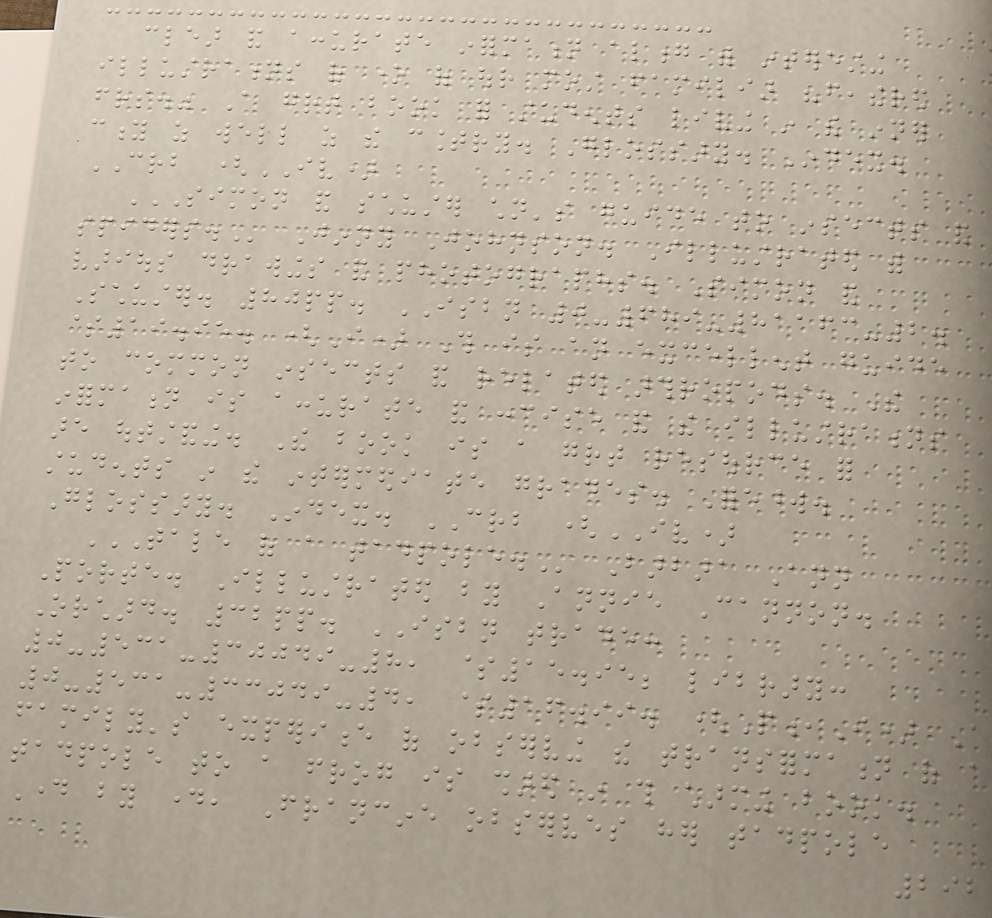clear and accurate information along with interesting
illustrations of one of our most familiar "feathered
friends." A great book for students living in the inner
city as well as the country. Glossary. Index.
CRB (IV)
SIMON AND SCHUSTER CHILDREN'S GUIDE TO INSECTS AND
SPIDERS. Jinny Johnson. Illustrated with
various drawings and photographs. Simon and
Schuster. 80pp. ISBN 0-689-81163-2.
$19.95. (I) This is an excellent guide
to common insects and related arthropods. The
information is accurate and concise and the illustrations
are outstanding. The book is a great resource for
students in the intermediate grades. Foreword.
Glossary. Index. CRB (IV)
TALE OF A TADPOLE. Barbara Ann
Porte. Illustrated by Annie Cannon.
Orchard. 32pp. ISBN trade:
0-531-30049-8, $15.95; library:
0-531-33049-4, $16.99. (P,I) A
family's experience of observing the transformation of a
tadpole to a frog is shared in this charming book.
Day by day, Francine observes her tadpole
292
